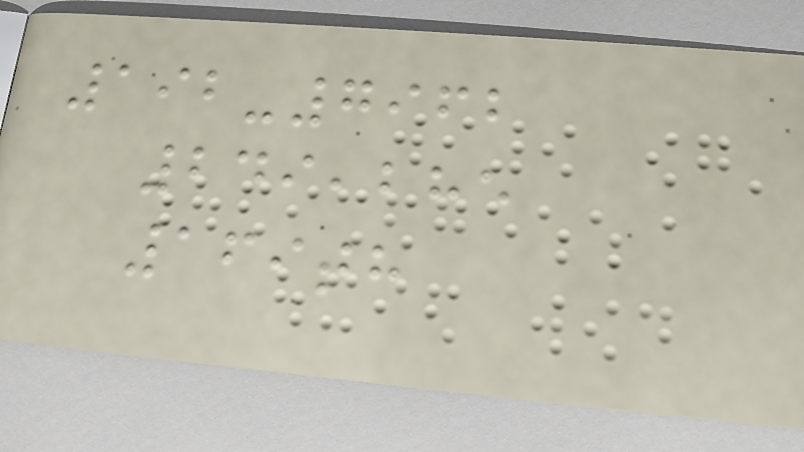192-7962
249,285
169th
